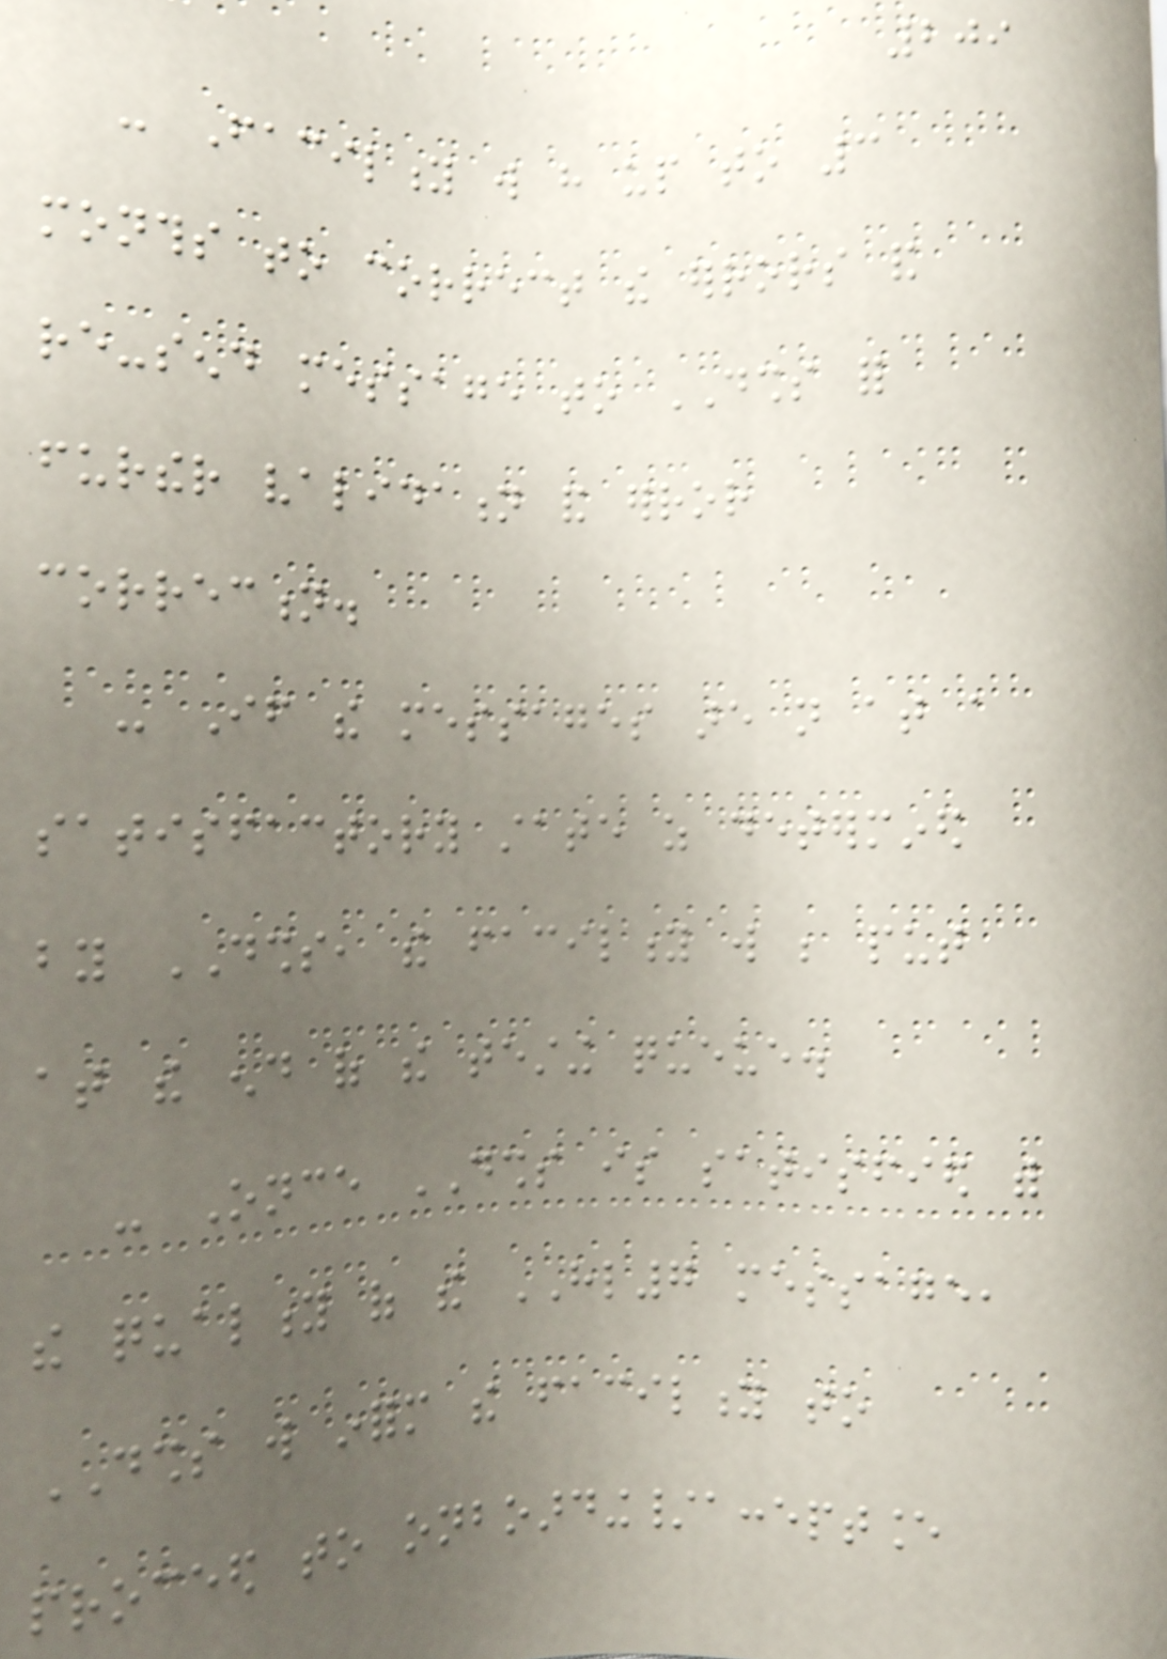209
- Facility will have up to 3
months to correct the errors and
re-send message to DSHS for
further validation and error
correction.
- If the messages are not at a
satisfactory state as determined
by DSHS, the facility will be put
at the end of the testing queue.
- Once DSHS is satisfied with
the quality of the HL7 message,
DSHS will inform the facility to
proceed to onboarding/acceptance
